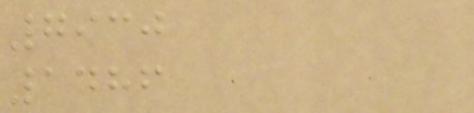7930
1486
